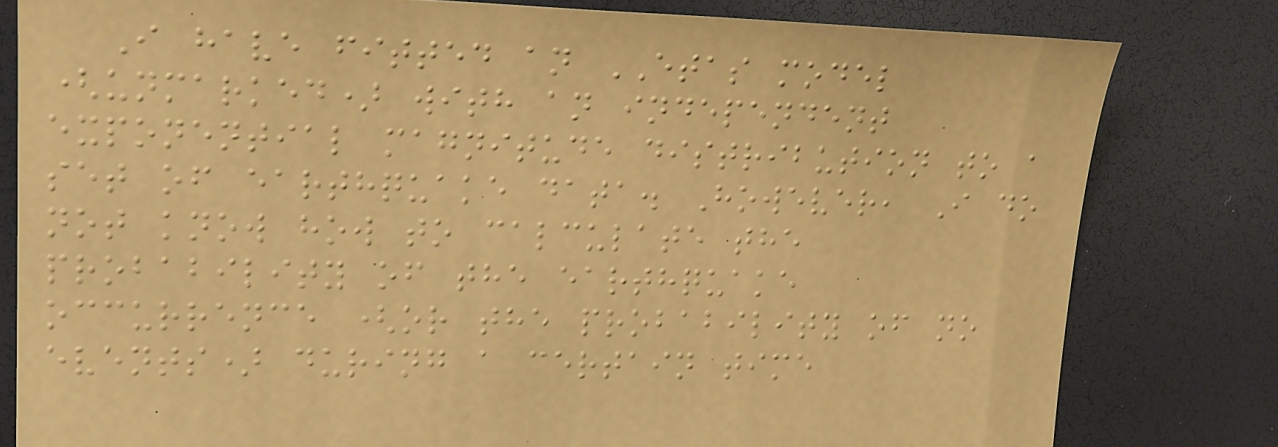I have fitted an ETAS model
(unmarked) with an independent
exponential magnitude distribution to a
set of earthquake data. However, I do
not know how to calculate the
probability of the earthquake
occurrence (or the probability of no
events) during a certain time
